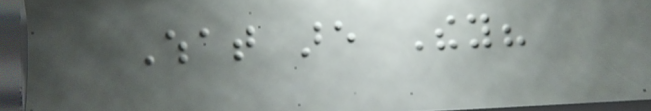What are They?
